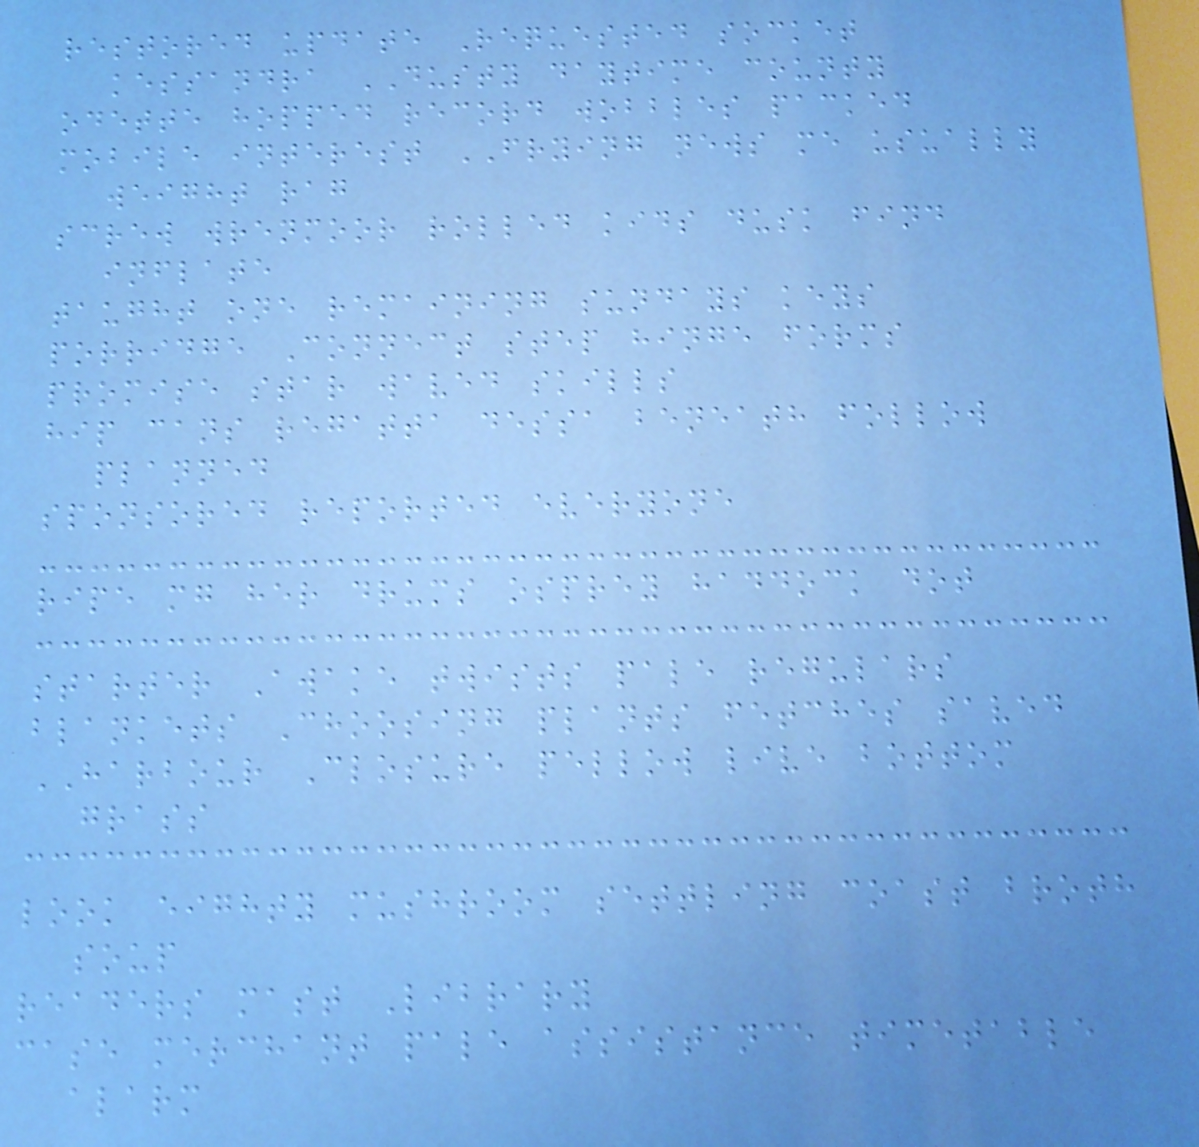restored update Requested socket
kessandra DUSTY daytime county
odette hopped record wobbles packed
mobile interest FRYING news me usually
weight rag
screw wrenmoor rolled kids dusk find
inflate
taught one remaining sundays keys
porridge Connect step hinge forms
promise star waved skills
hip cans regatta dessa beneath follow
planned
sponsored reported everyone
ripe mg her drums osprey haddock dot
starter Awake twists pale regulars
blankets Choosing plants fetches saved
HARBOUR Closure pellow live bottom
grass
look eighty mushroom settling coast broth
soup
readers mast Library
case merchant pale assistance timetable
alarm
